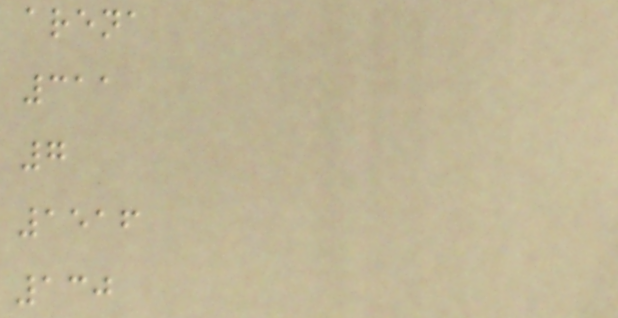arena
311
7
1516
130
